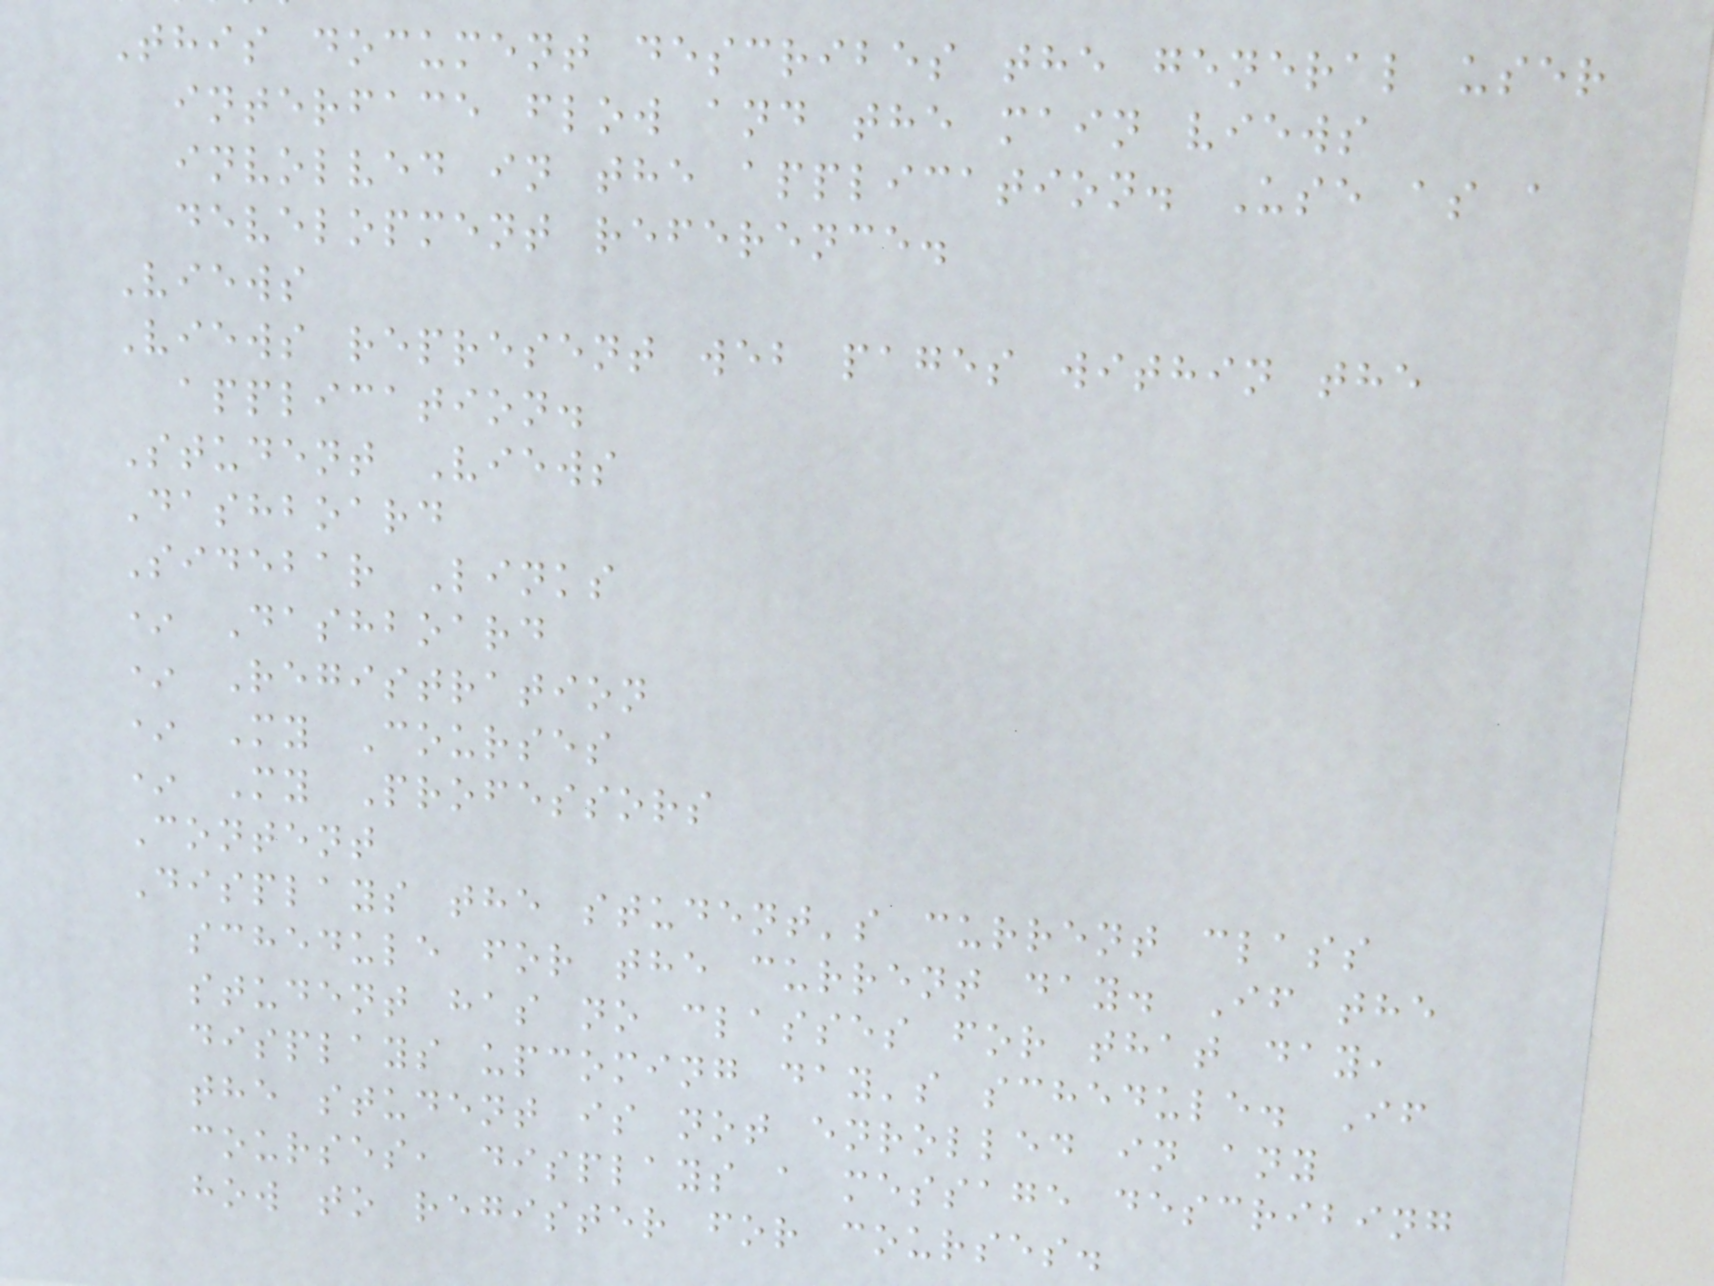This document describes the general user
interface flow and the main views
involved in the application. Use as a
development reference.
Views
Views represent web pages within the
application.
Student Views
Dashboard
Sidebar Links
* Dashboard
* Registration
* My Courses
* My Professors
Content
Displays the student's current class
schedule for the current day. If the
student has no classes for that day,
displays upcoming day's schedule. If
the student is not enrolled in any
courses, displays a message describing
how to register for courses.
